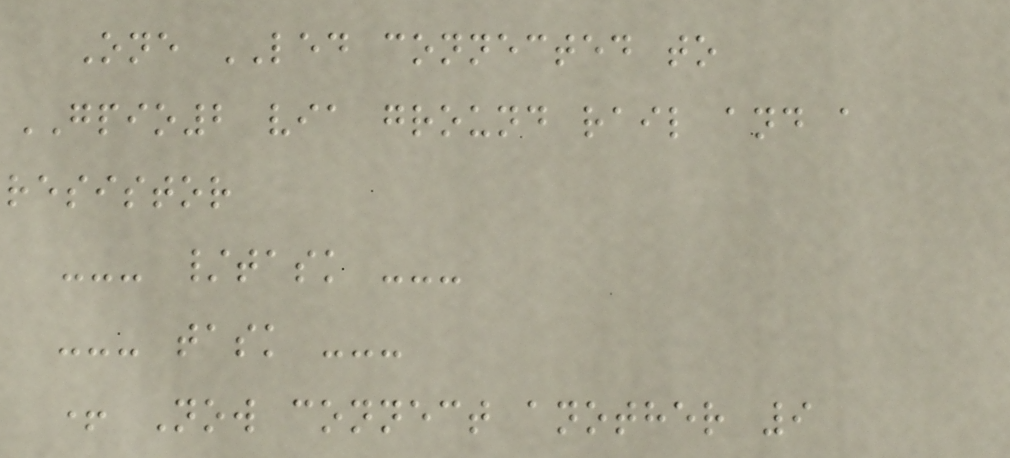One LED connected to
GPIO2 via ground rail and a
resistor
--- /task ---
--- task ---
+ Now connect another 9
